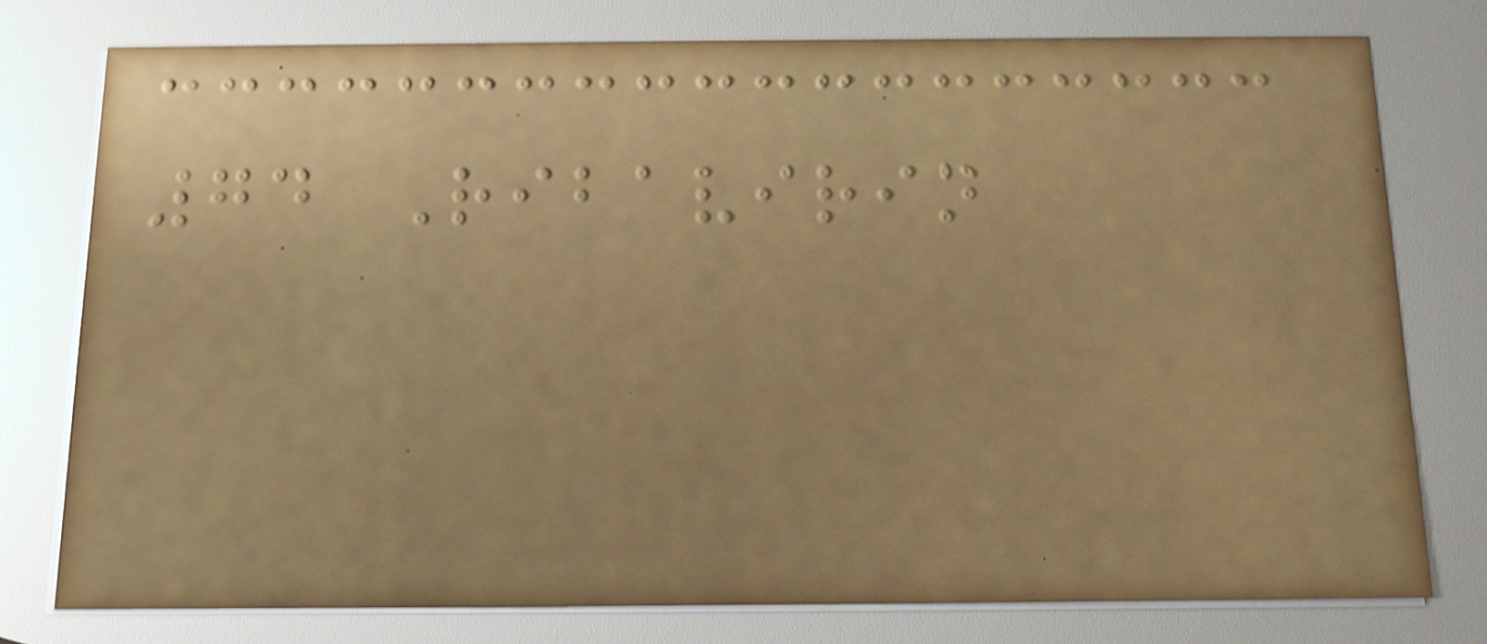74 Ribavirin
